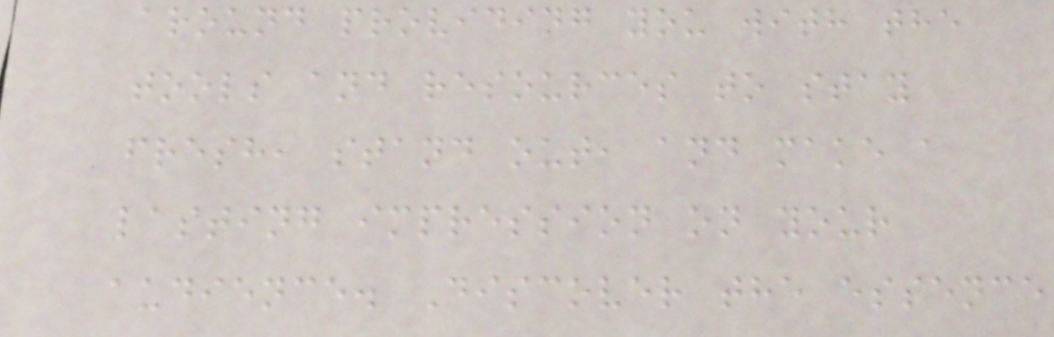around providing you with the
tools and resources to stay
fresh, stand out, and make a
lasting impression on your
audience. Discover the essence
